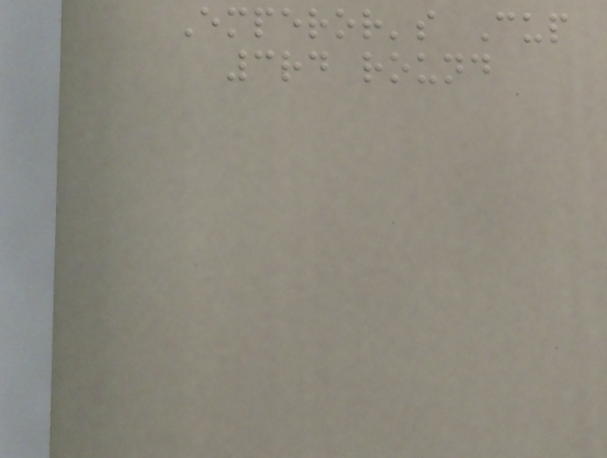Emperor's Cup
3rd round
